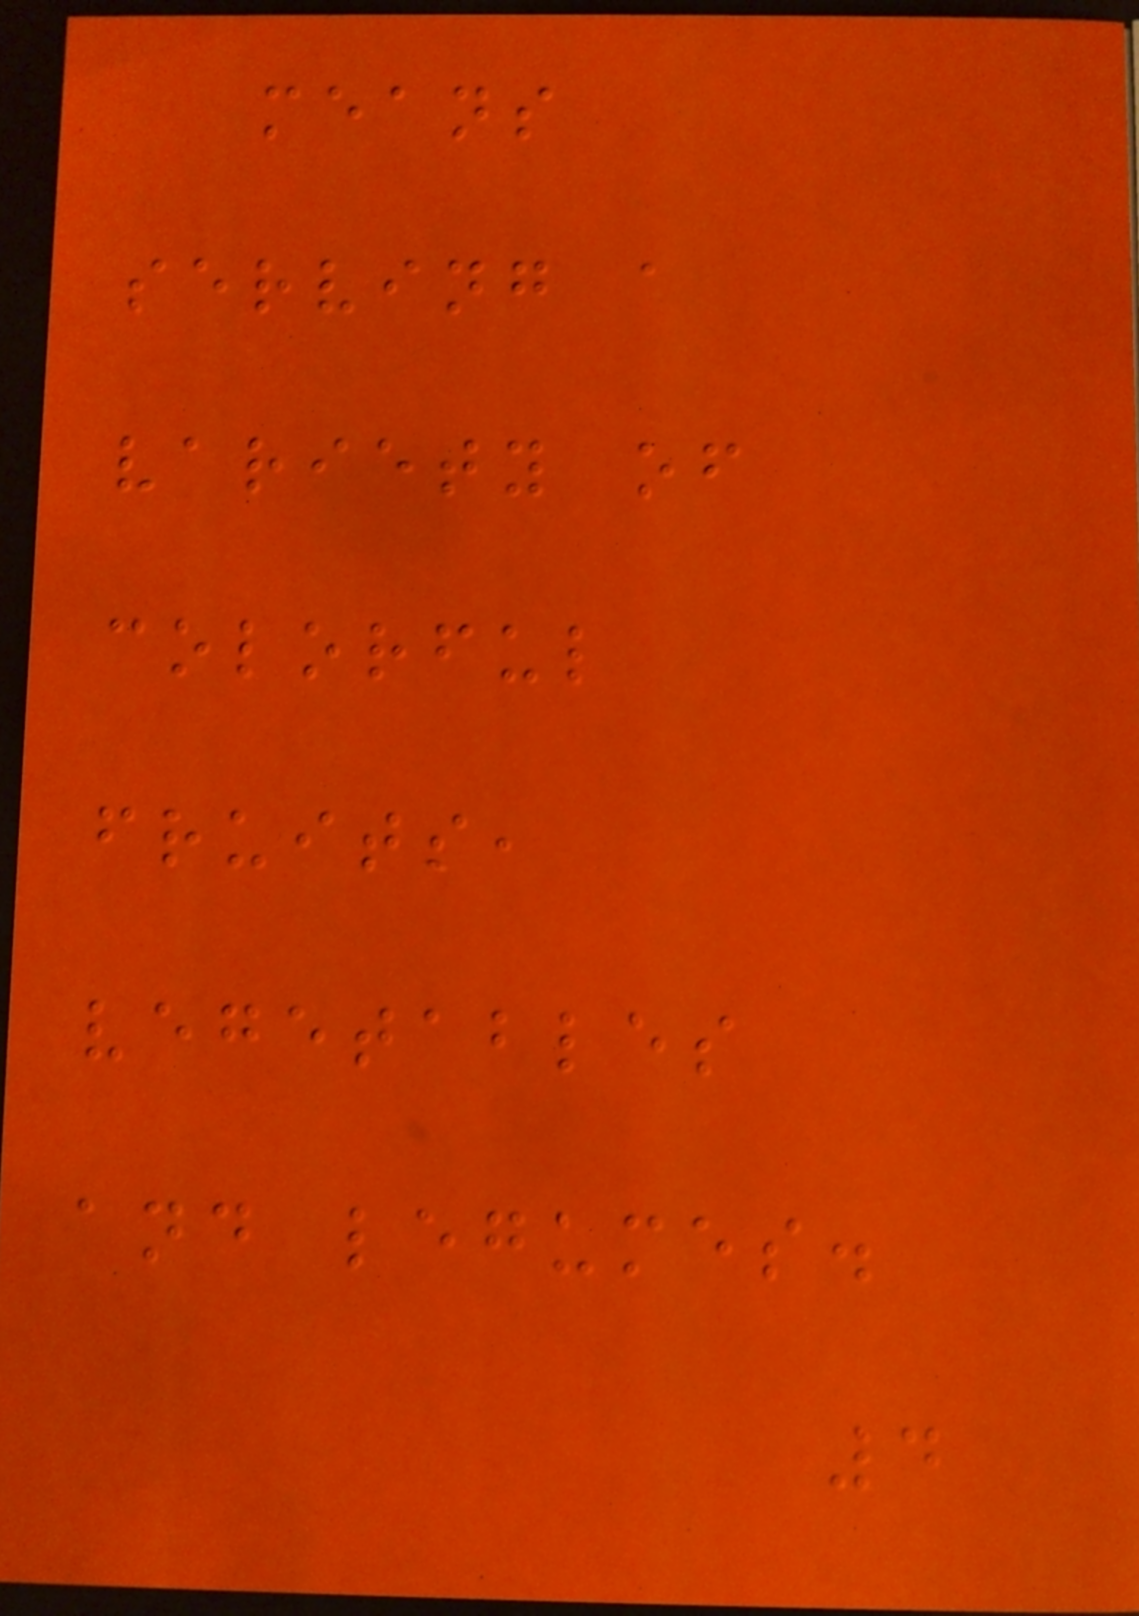means
serving a
variety of
colorful
fruits,
vegetables
and legumes.
4
